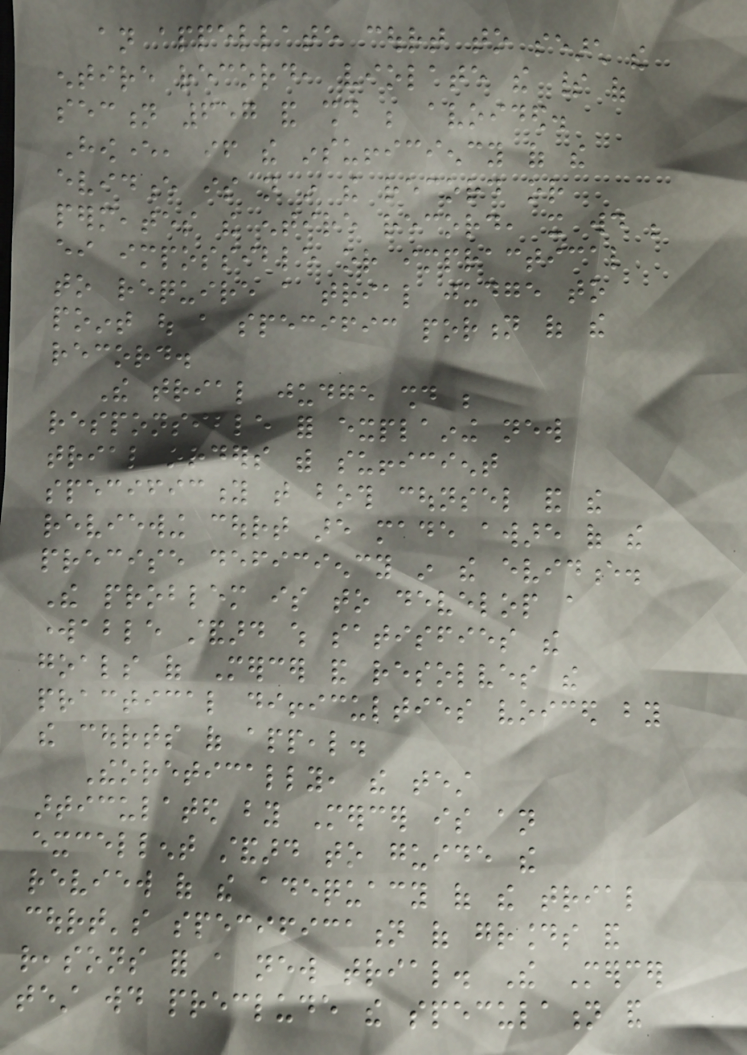an appellate court to search the
entire record, violate the spirit of
section 657 and should be avoided.
However, if the insufficiency of the
evidence is not in the record or
permeates the entire record, it would be
either impossible or impractical
to require a trial judge to
point out a specific portion of the
record.
The trial judge should be
responsible for explaining new
trial orders with sufficient
specificity that both counsel and the
reviewing court are made aware of the
precise deficiency in the evidence.
The problem is to develop a
workable standard which satisfies the
goals of Mercer and resolves the
practical difficulties voiced by
the courts of appeal.
Theoretically, the test
articulated by Mercer is an
excellent standard to guide the
review of the adequacy of the trial
court's specification of grounds and
reasons for a new trial. The Mercer
test would preclude the speculation and
